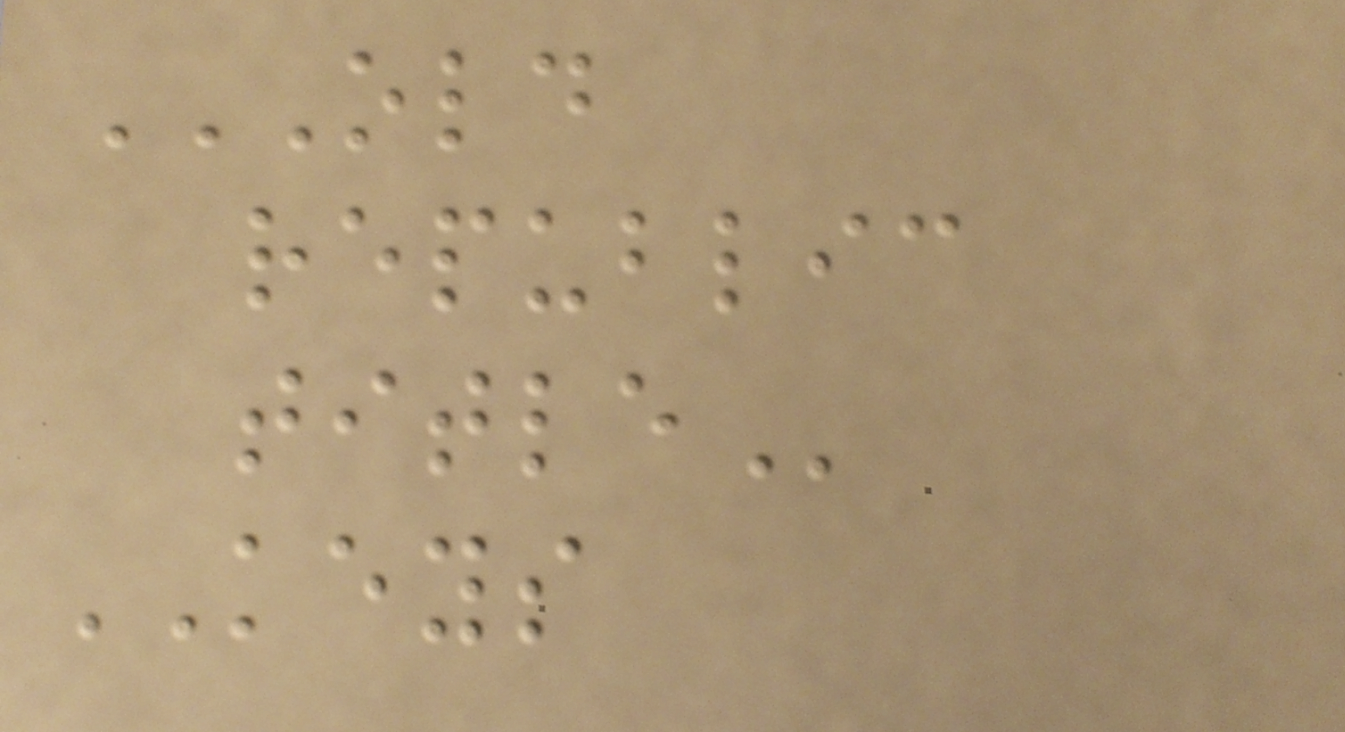OLD
REPUBLIC
TITLE
KEYS
